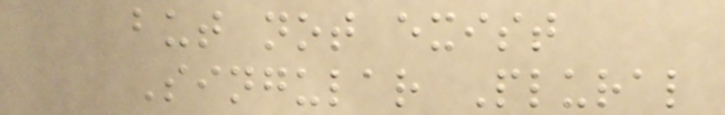but not exist
Singular Plural
